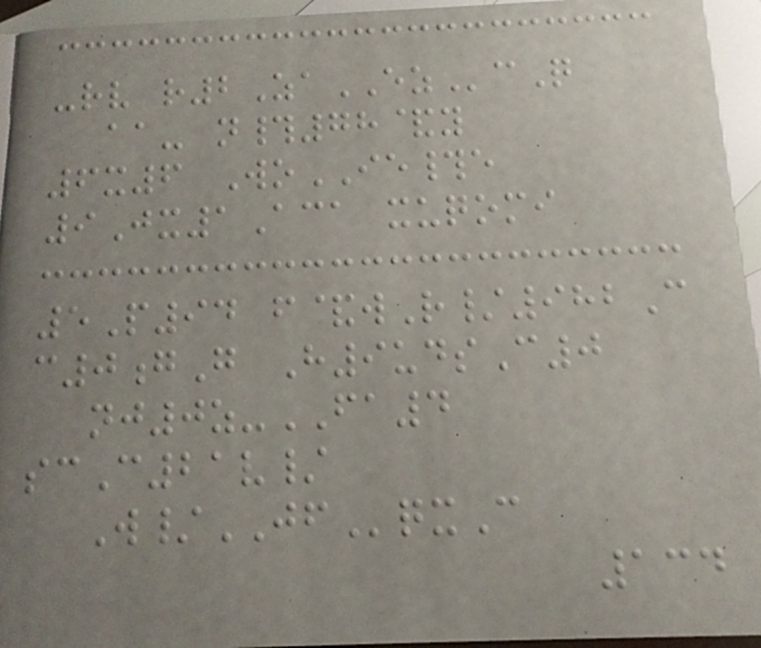-rv r2ZaEZcQ
aa- n#78&y
6x6 WoIE#e
9Jx1Aca xuqomi
5P94 f&wR/982C
c0gG H9udsC0
nj0z-FA4
scC21v/
W/JFqxC
134
